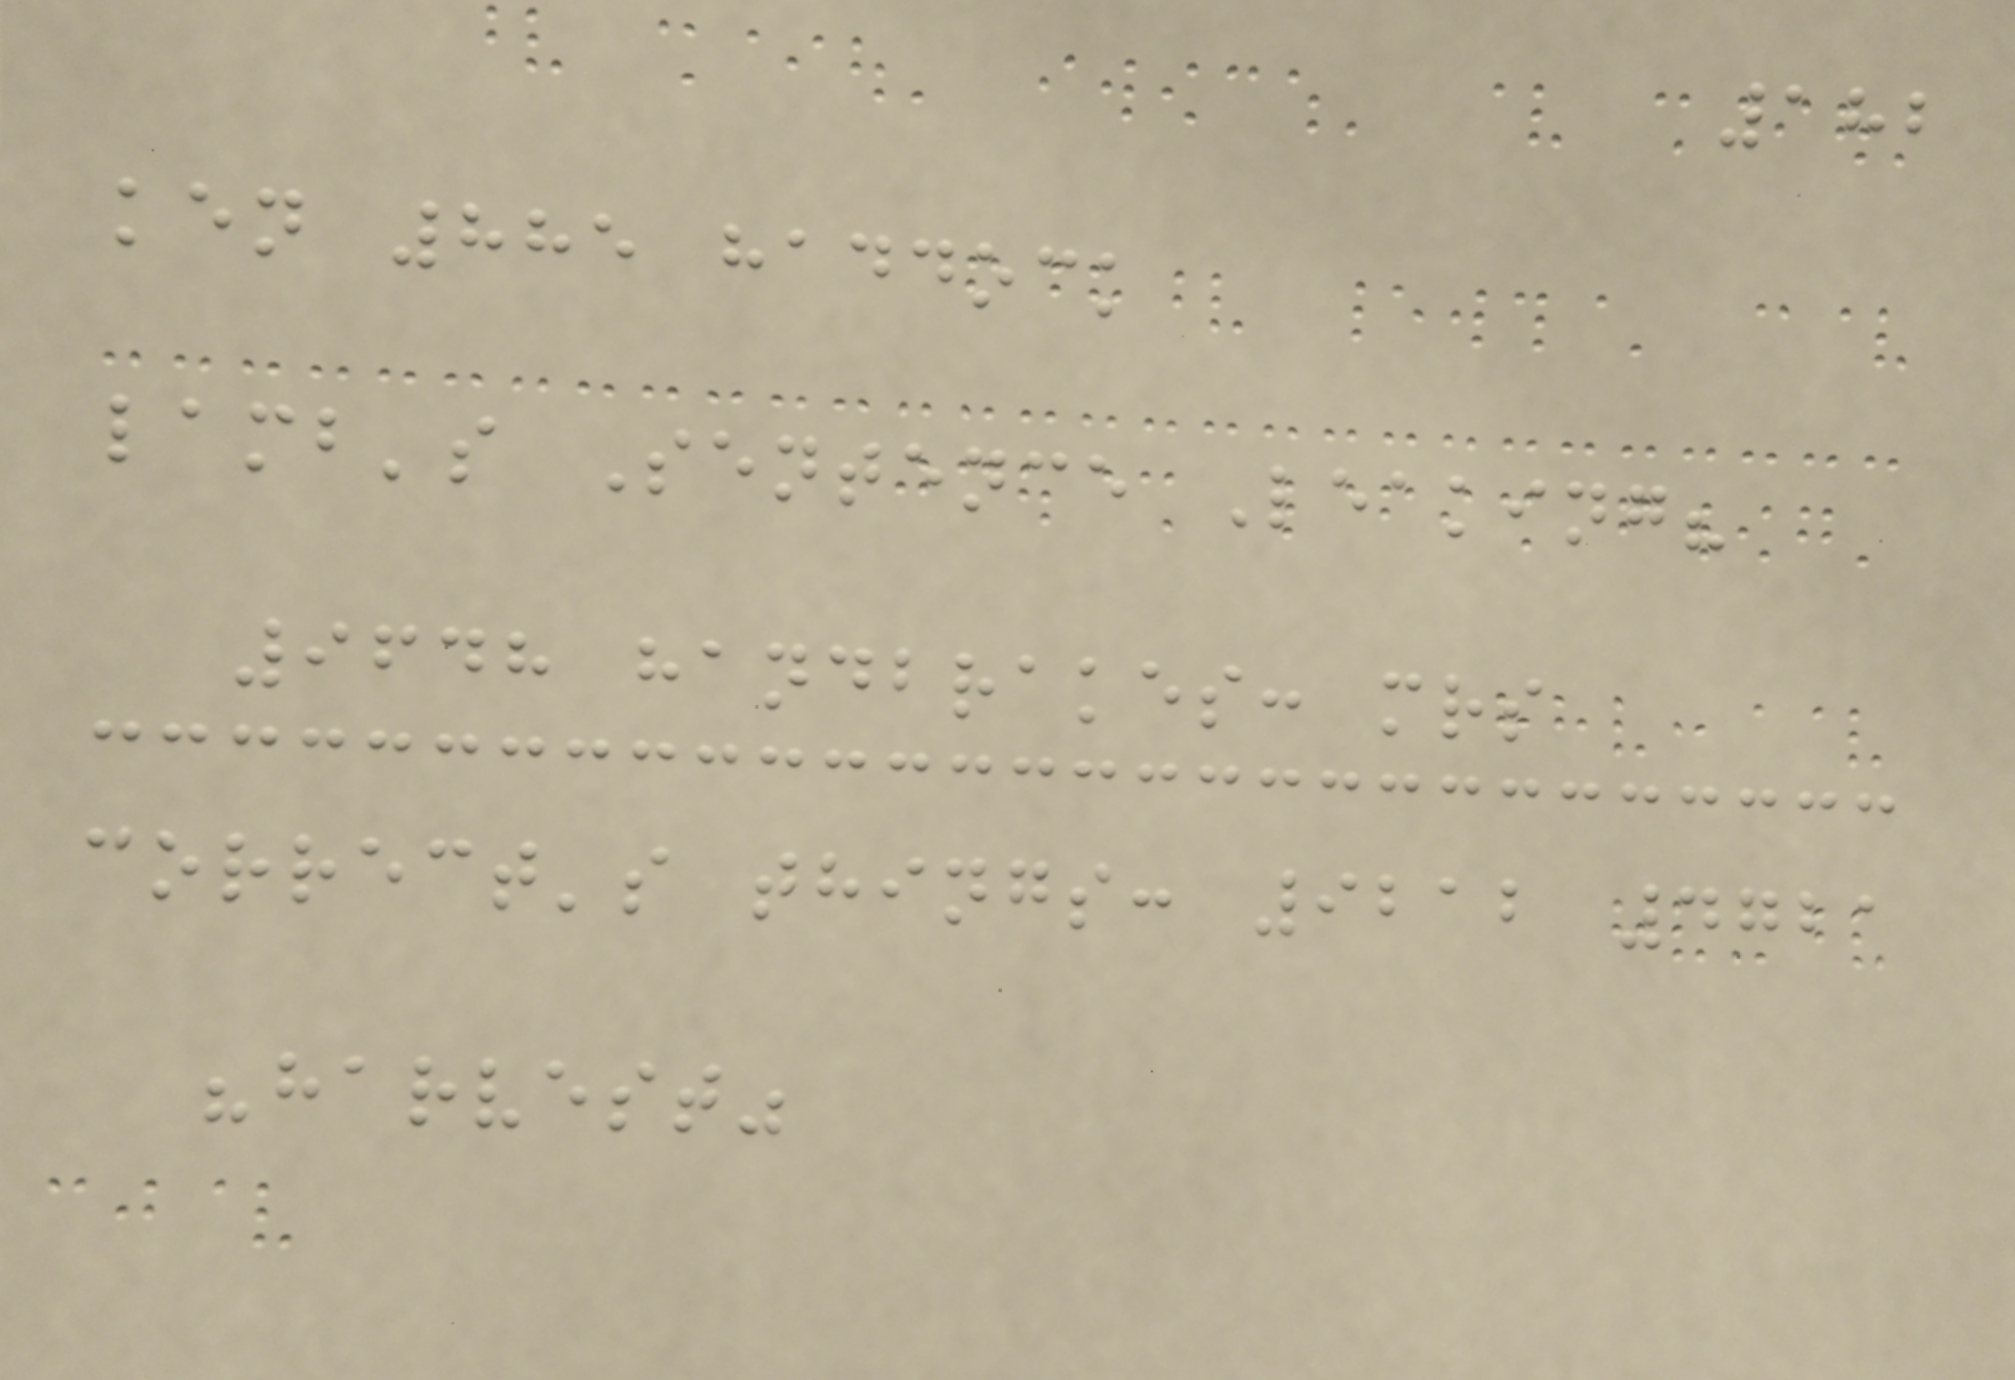182
ken 885 haddock
lamb's Sentence Leaking?
9648 handbrakes: mrs
correct's things: 9212 4721
"harvest"
